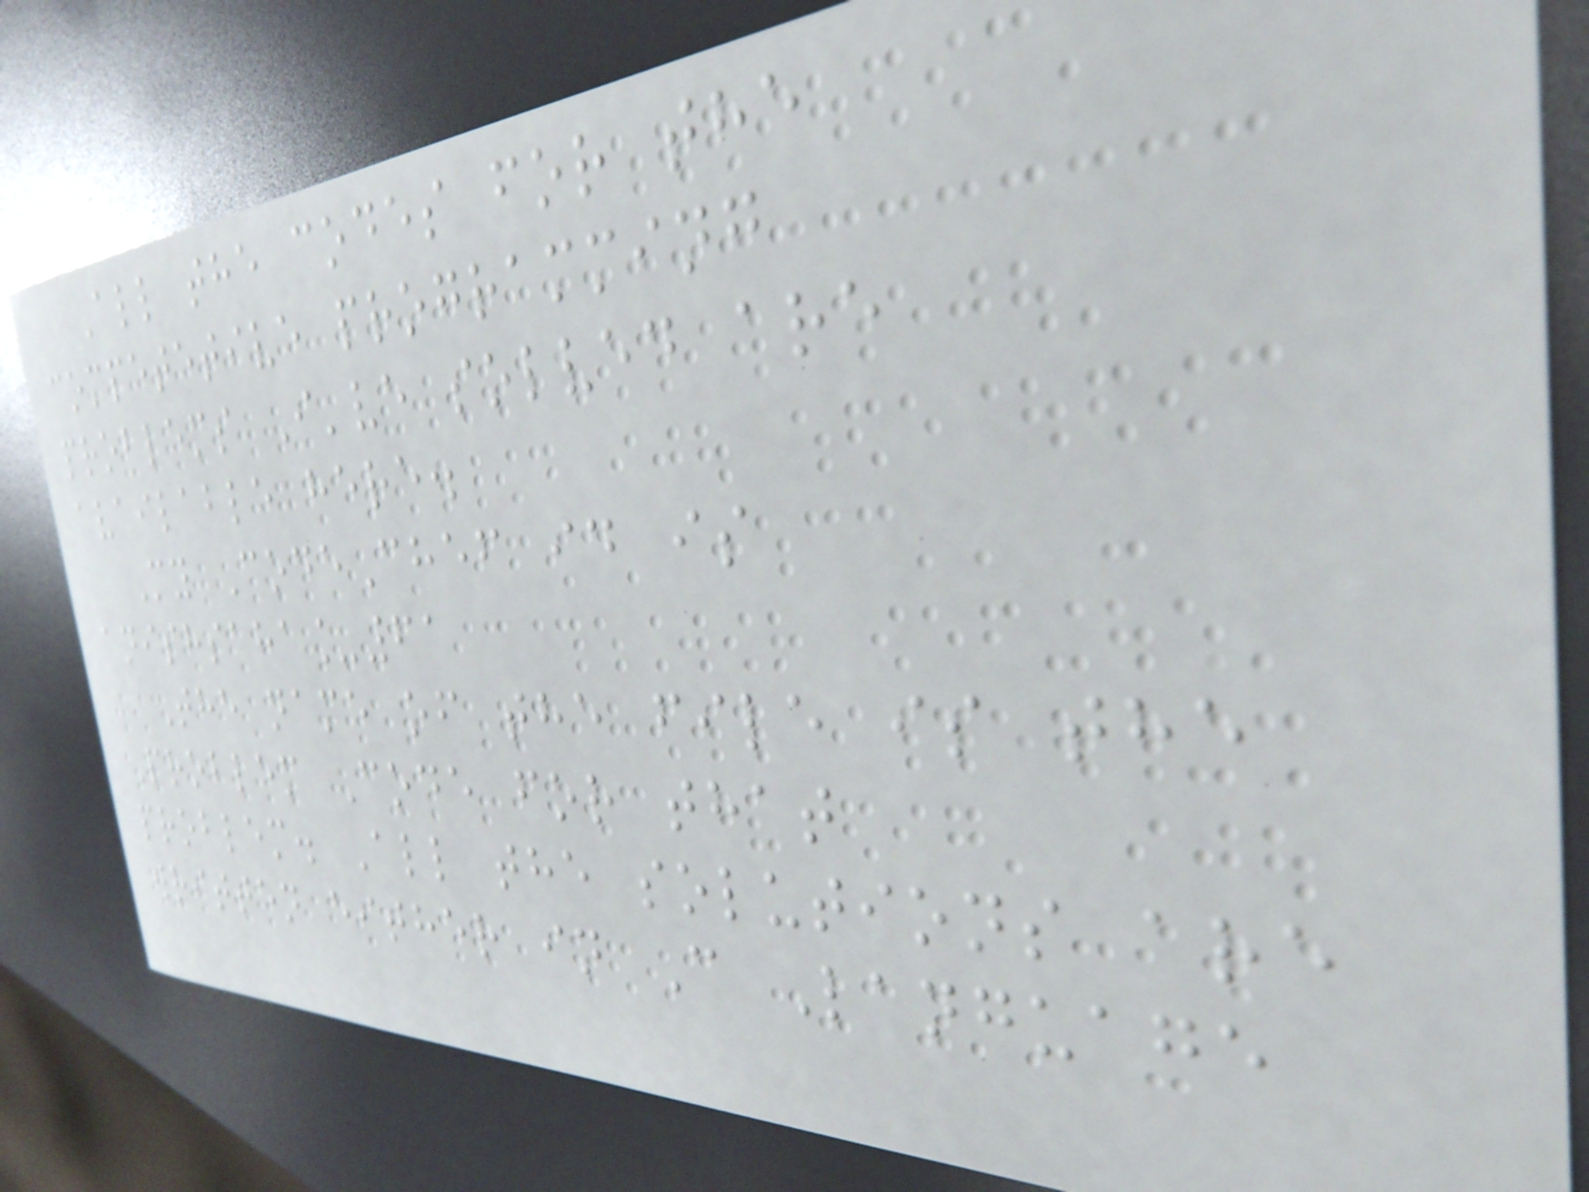All the codes for the
competetive programming
problems I've solved are
available here.
My CodeChef id is
anishsaha_61
The name of the file is the
Problem Code for that
problem. All the solutions are
written either in C Language
